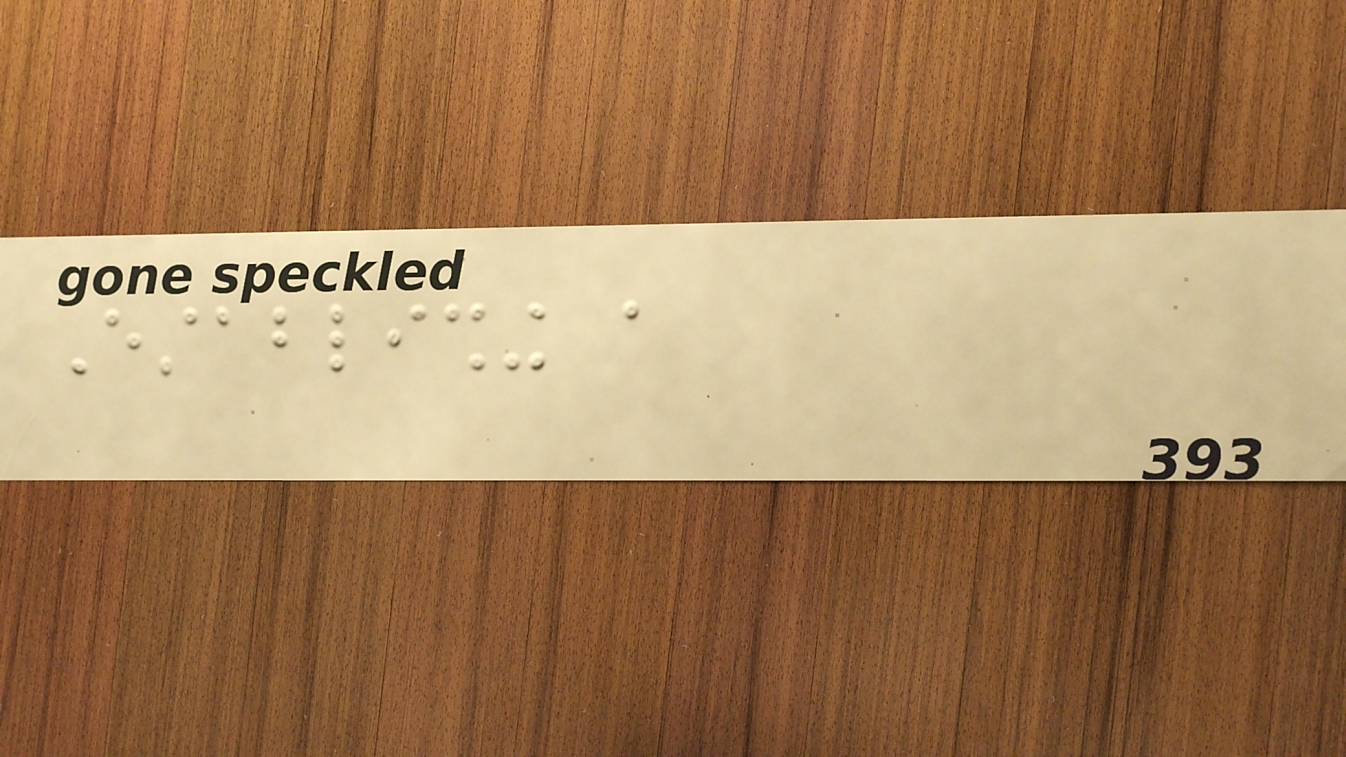Establishing a
